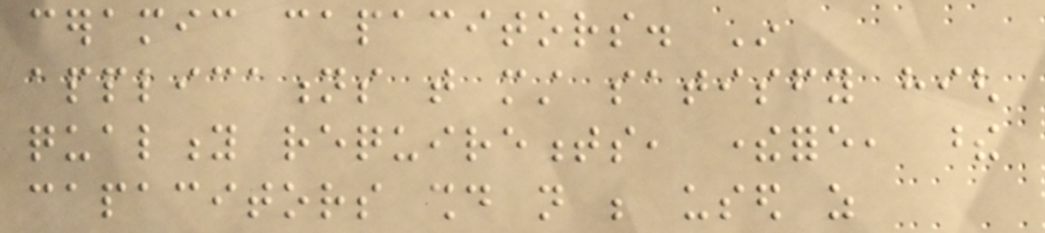ceramic capacitors. In
applications that must satisfy high
quality requirements, therefore, these
capacitors should not be used as
